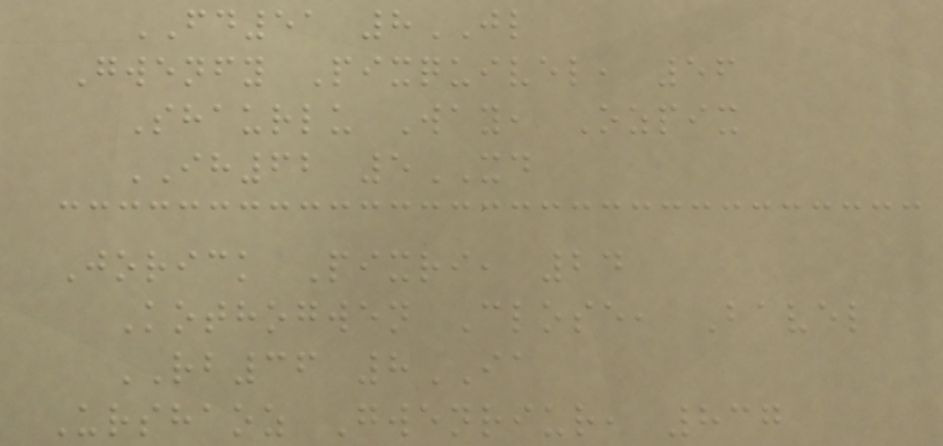FD51 8JL
Gwenfy Pixquivel, 56
Shaurlu Way, Ozpix
IH62 5XD
Jorick Pixri, 24
Kothogwen Close, Bavel
RB36 8IA
Urshaoz Gwenriur, 837
